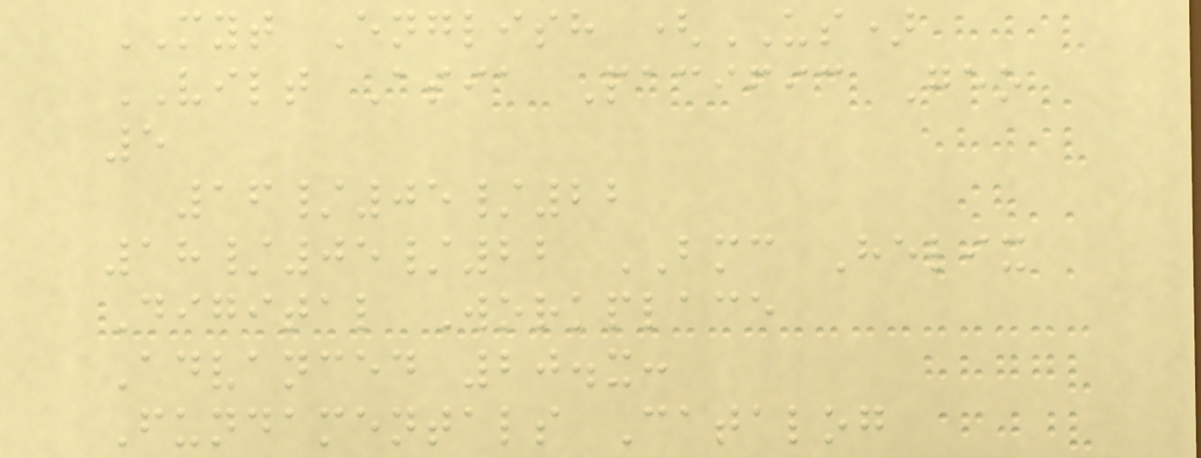MYT English (US)
VILT Asia Pacific Geo
5
16/05/22
18/05/22 BMC Helix
Digital Workplace
Advanced 20.x:
Fundamentals Catalog
